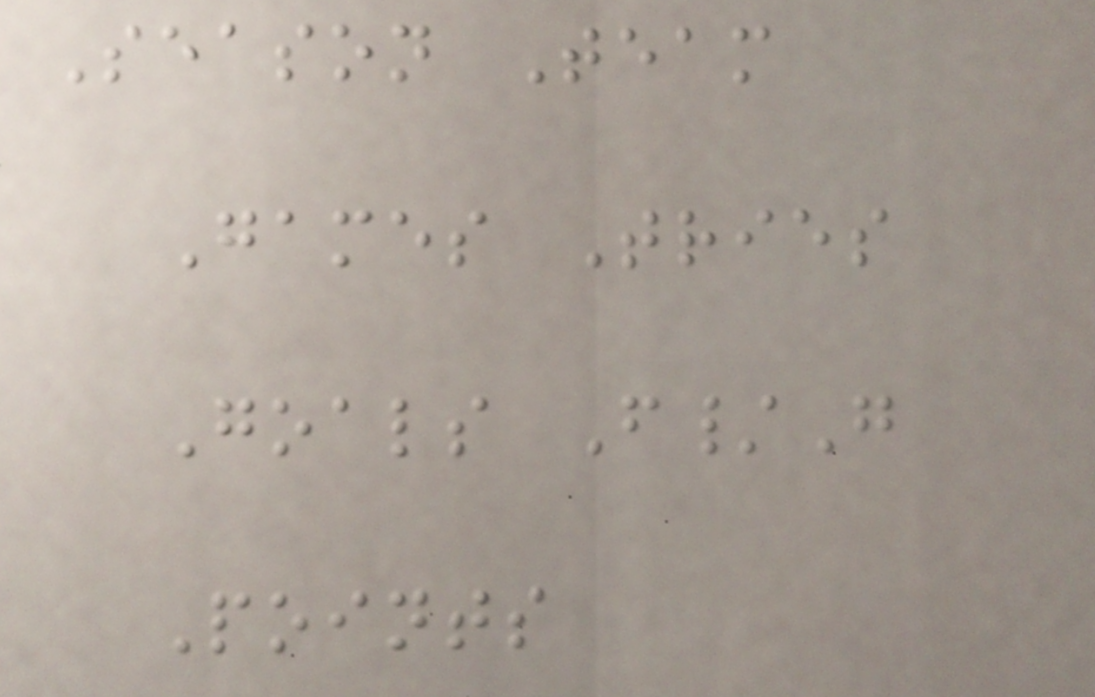Season Team
Games Tries
Goals F/G
Points
